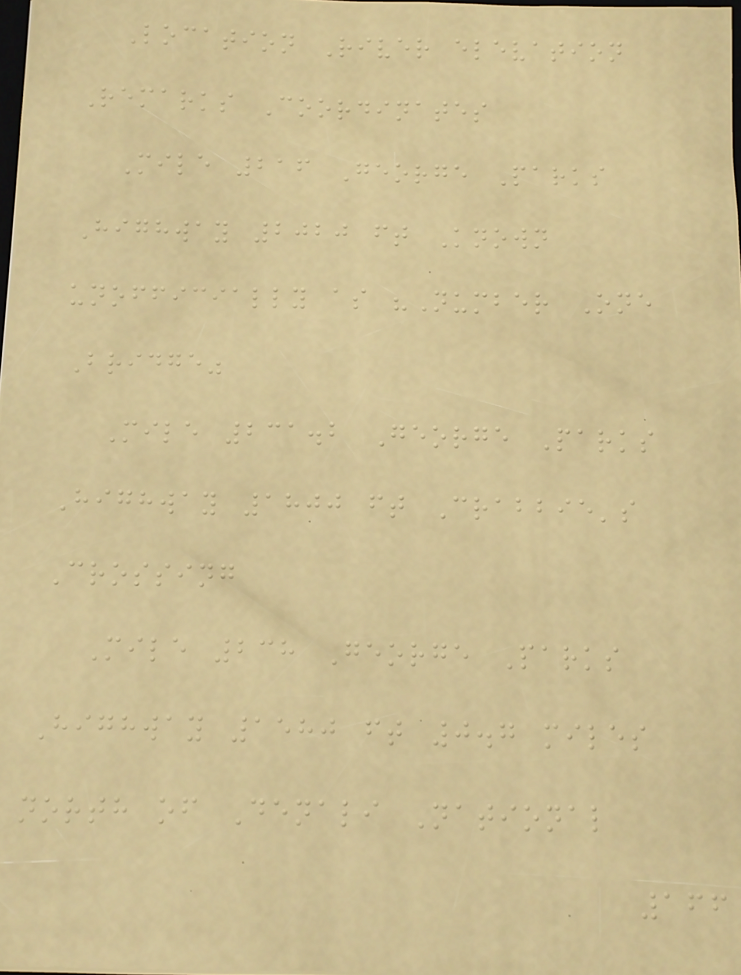Location River elevation
Remarks Coordinates
Mile 216 George Parks
Highway 2020 ft Known
unofficially as "Number One
Bridge"
Mile 231.2 George Parks
Highway 1800 ft Crabbie's
Crossing
Mile 238 George Parks
Highway 1580 ft 0.7 miles
north of Denali National
166
